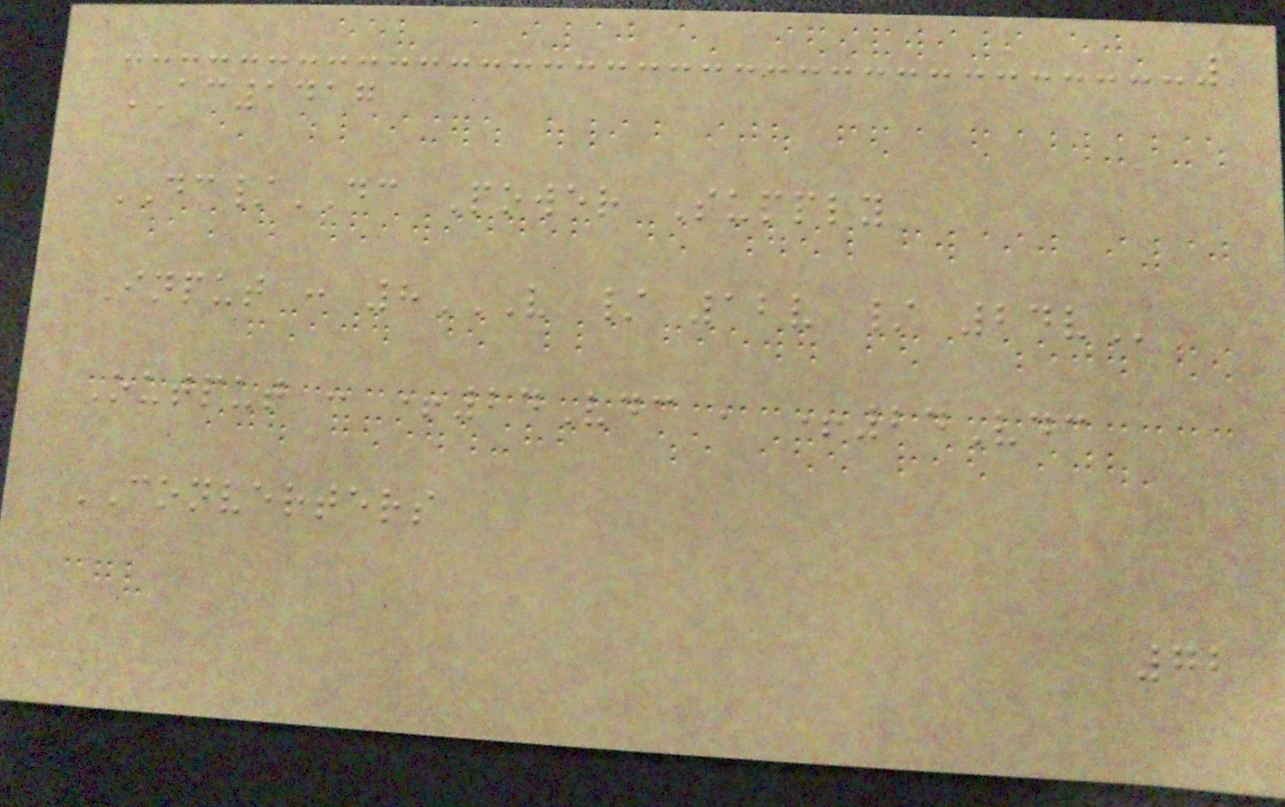AC1417
DC/DC Power Supply
Input : 8V / 12V / 24V
Output : +24Vdc , +24Vdc
CONVERTERS
72
